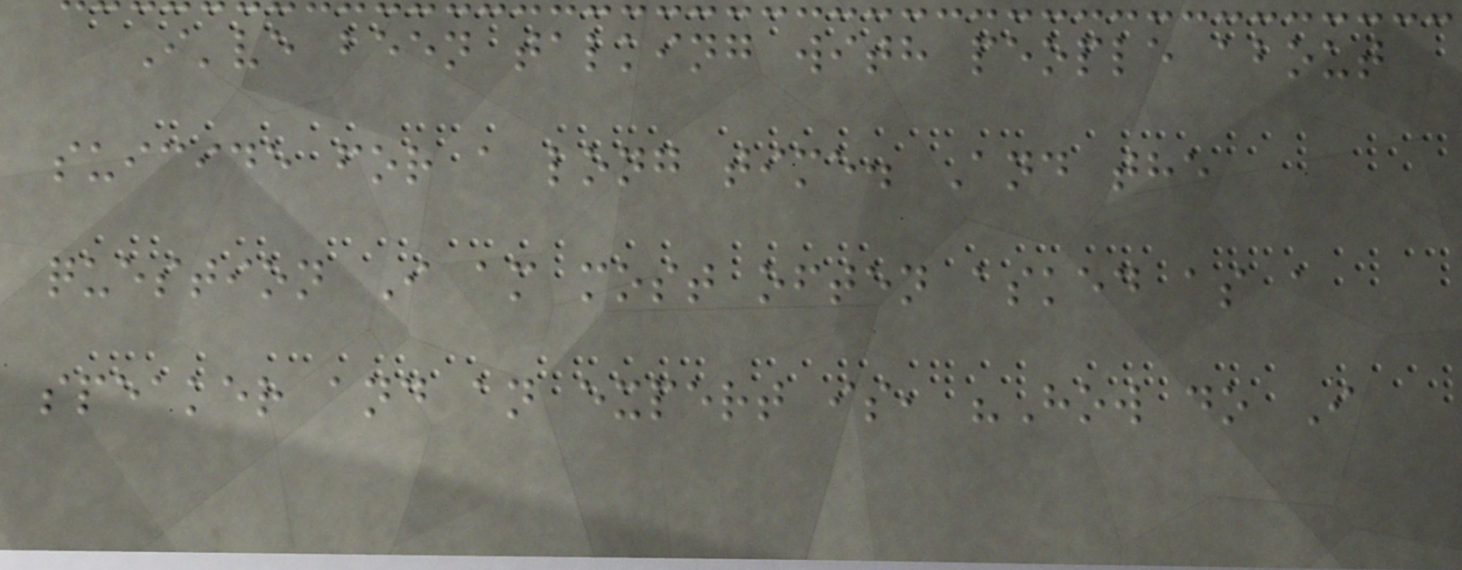I've been talking with people about
suicide for a long time. And the
question I am most often asked as a
speaker and an expert is, "How do I
